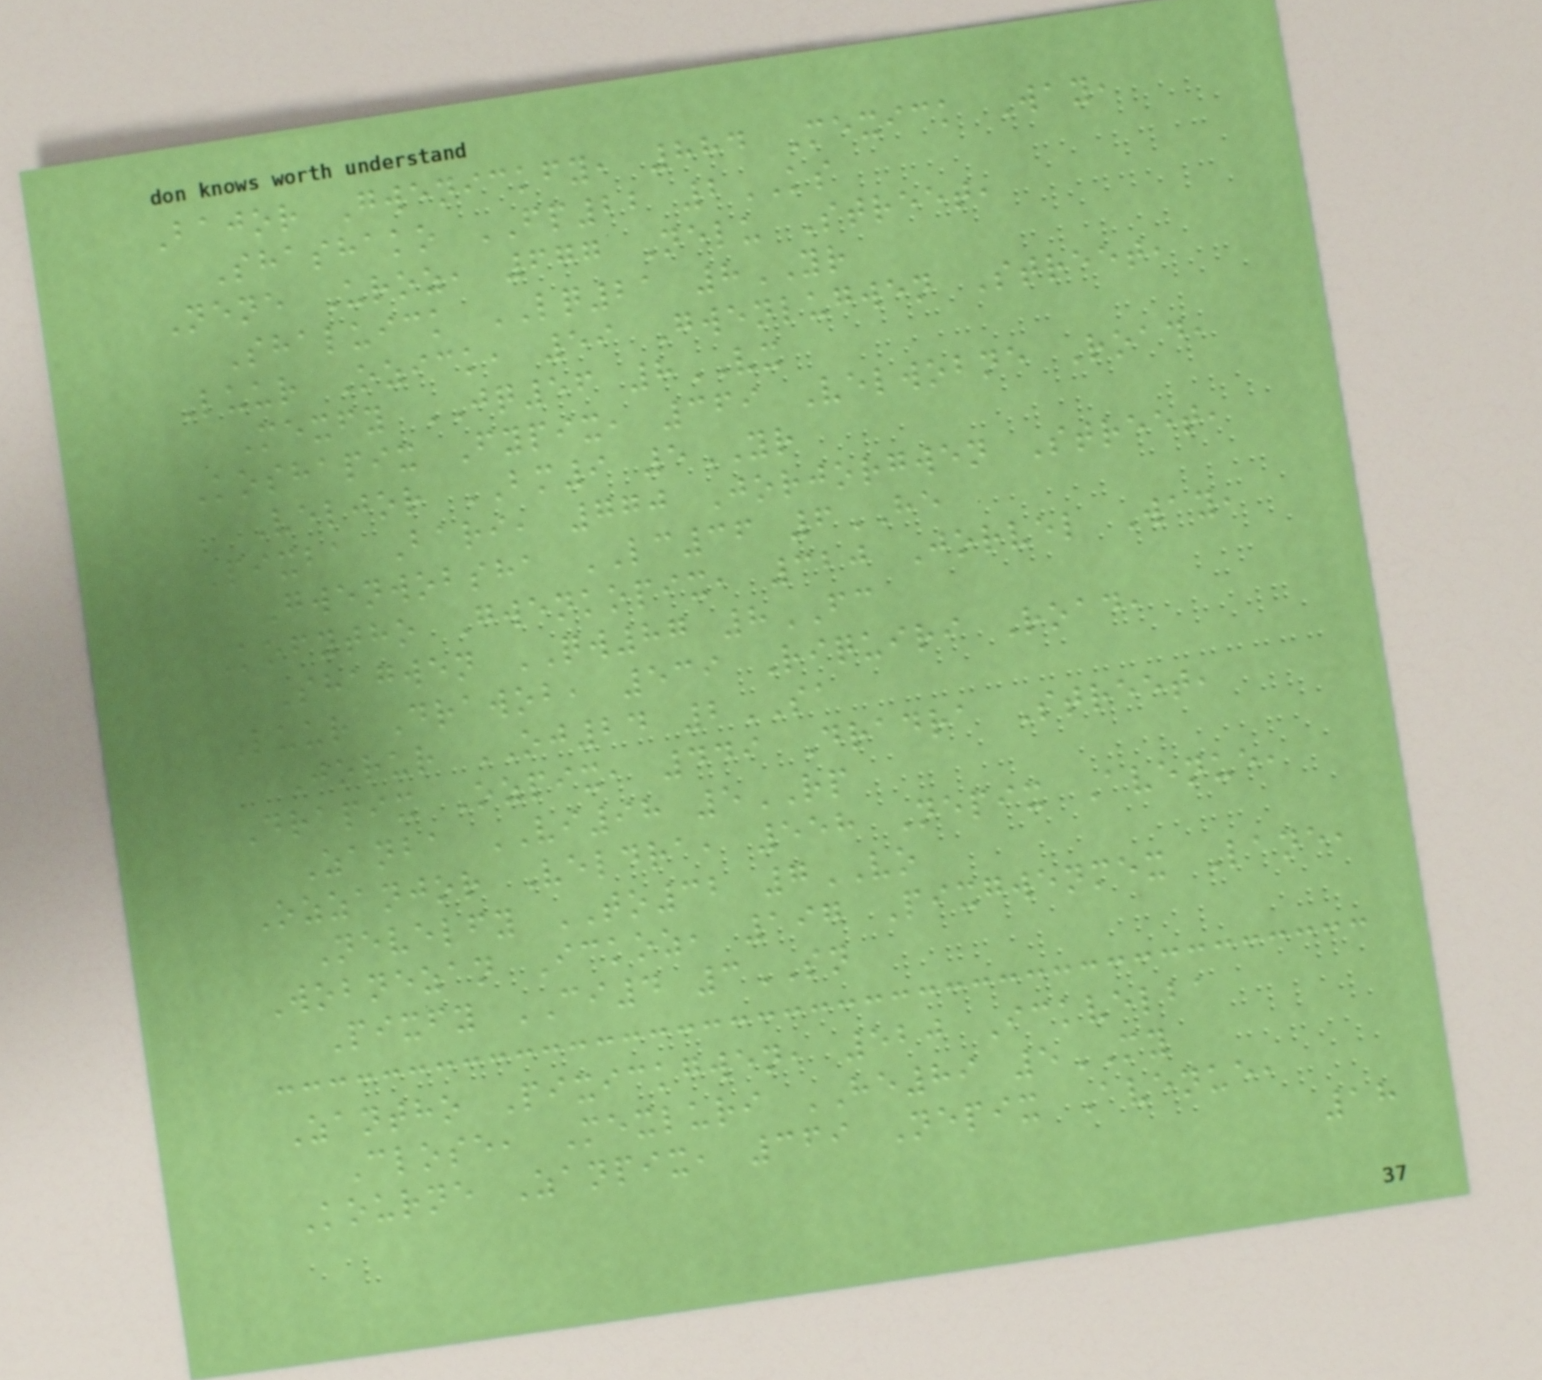Bajor Gwenickfy, 884 Mexick Way,
Shashako FP22 2KS
Nene Uroz, 677 Nelu Street,
Shaluick LQ21 8YR
Luur Ozick, 59 Gwenlugwen Street,
Mexfy JQ56 8VX
Koshapix Fypix, 369 Velwobne Road,
Veljor BM9 5YR
Pixba Bari, 770 Jorjorgwen Street,
Gwenwobsha LC36 6HE
Kofytho Gwenkopix, 320 Jorvel Way,
Shagwen QW87 8FC
Luur Drawob, 539 Riquiri Road,
Jorur OJ24 2SA
Drapix Ozpix, 449 Dradra Street,
Zanba VI98 5RP
Ozzanjor Veldra, 558 Nepix Avenue,
Nevelfy TO32 7VO
Wobnezan Ickoz, 197 Pixgwenmex Lane,
Pixfy CI4 3SN
Zantho Pixickgwen, 520 Ickvelba
Close, Mexluri HE89 5MY
Kourne Zanpix, 369 Nepix Avenue,
18
